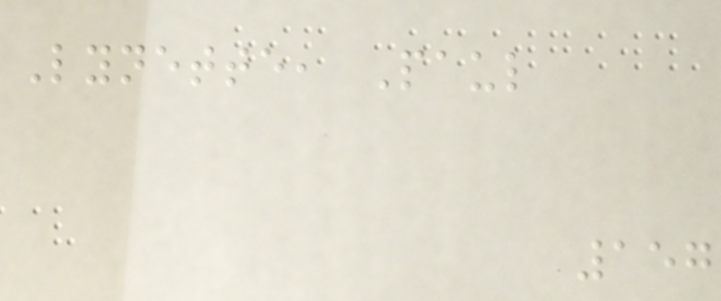Lynette, Paul
157
